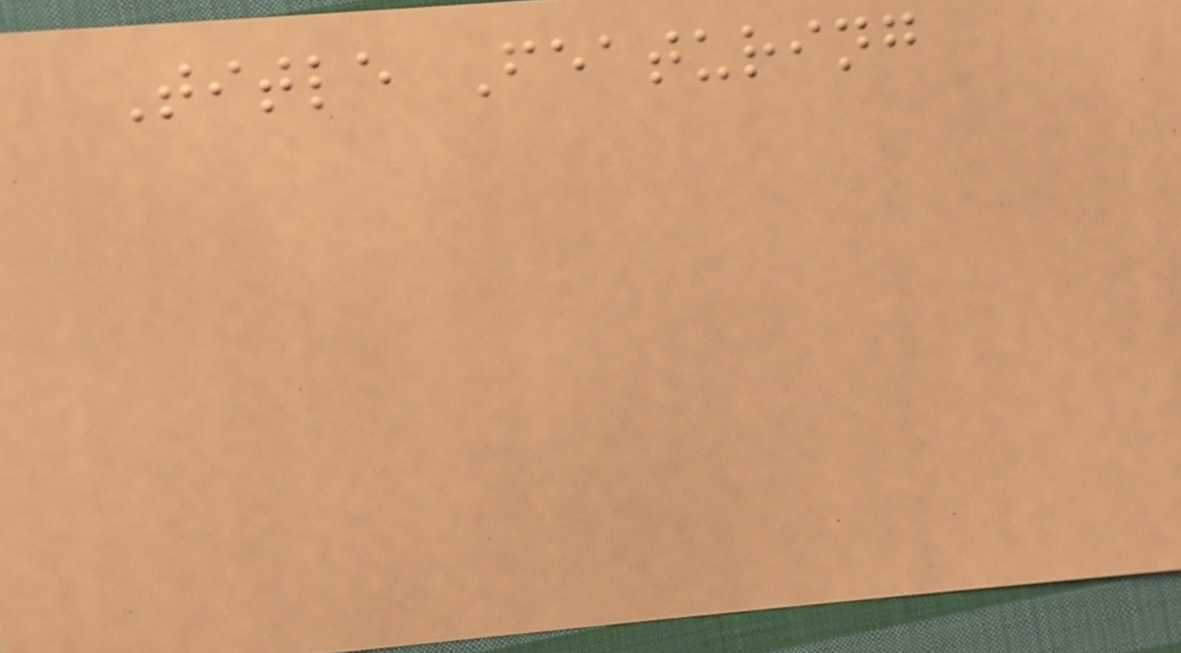Title Featuring
